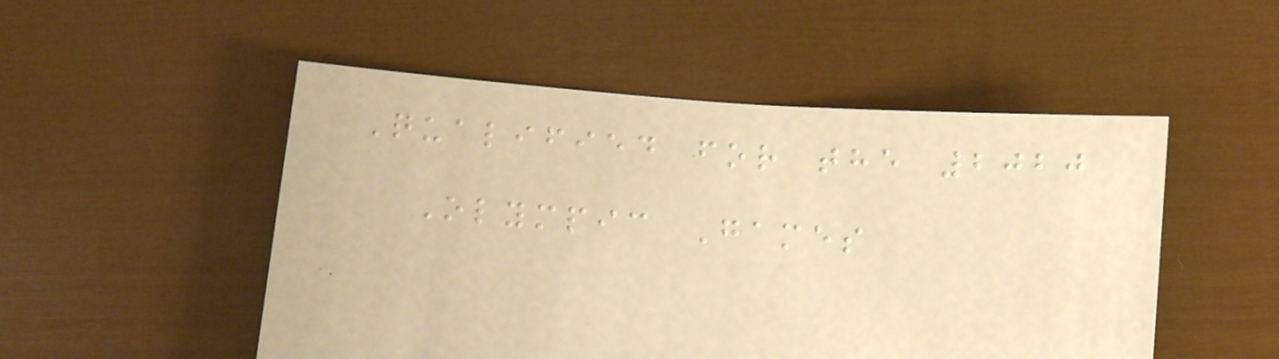Qualified for the 2020
Olympic Games
